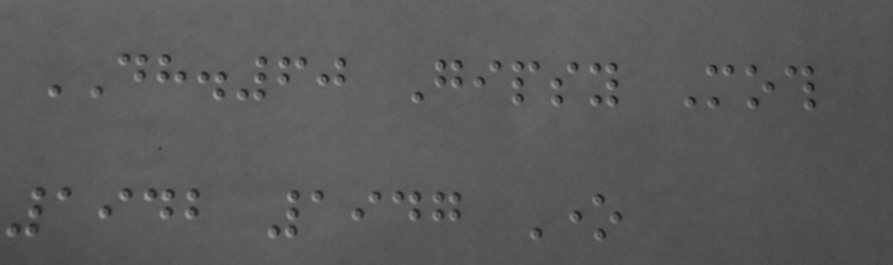DH.60 Gipsy Moth
1942 1947 One
